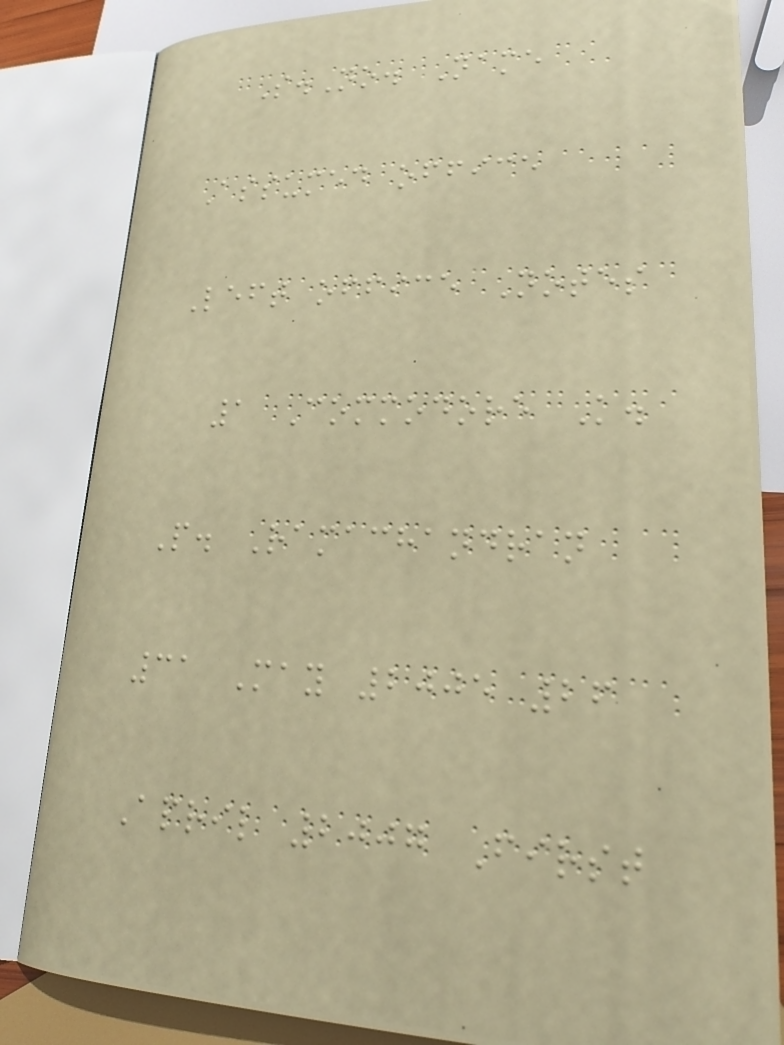S.No. Name
Assumed office
Left office Notes
1 Commodore K.
P. Ramachandran
31 May 2005 26
April 2007 First
